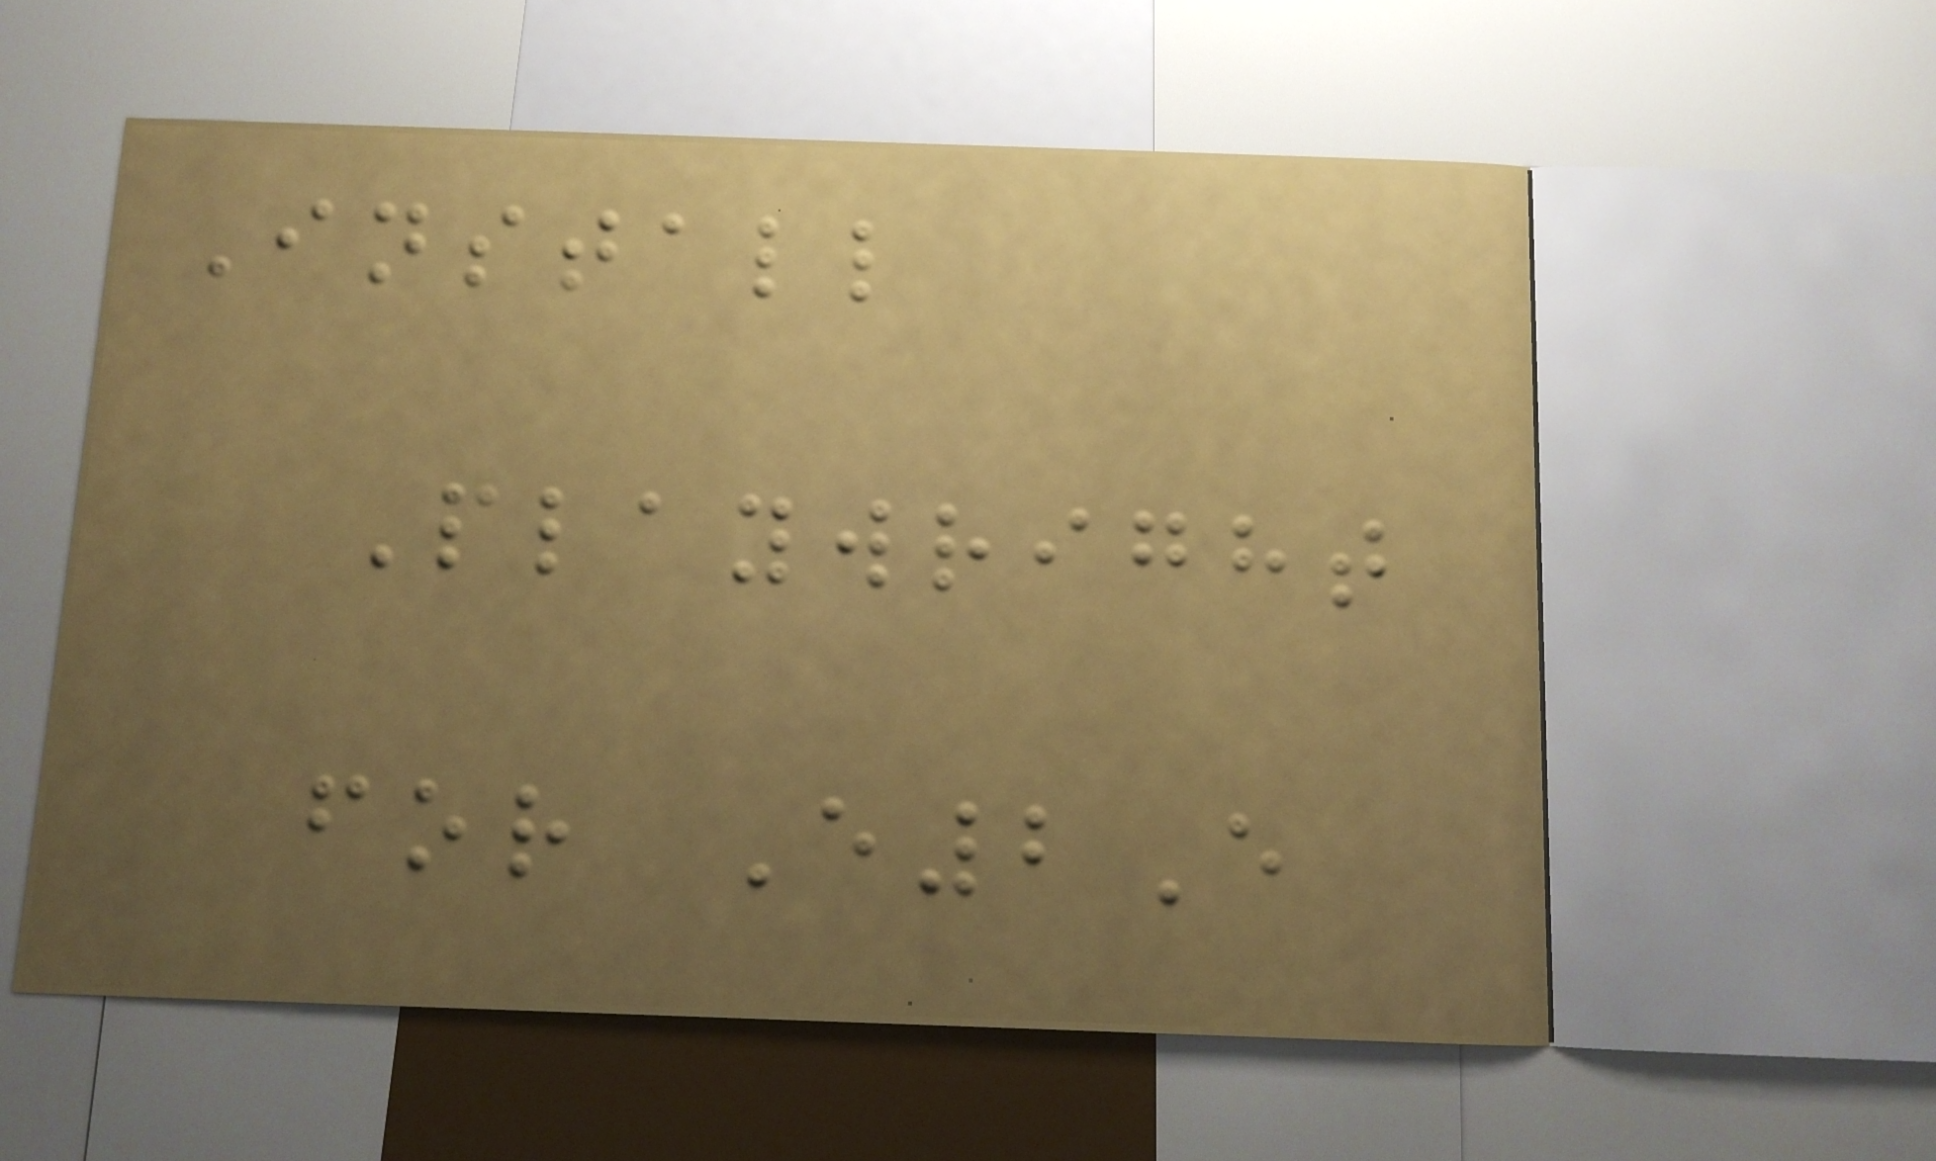Install
Playwright
for E2E
